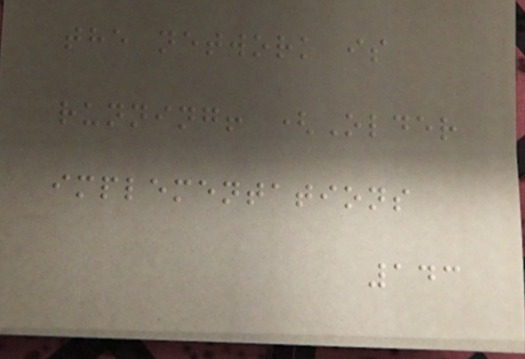the network is
running! (Older
implementations
143
